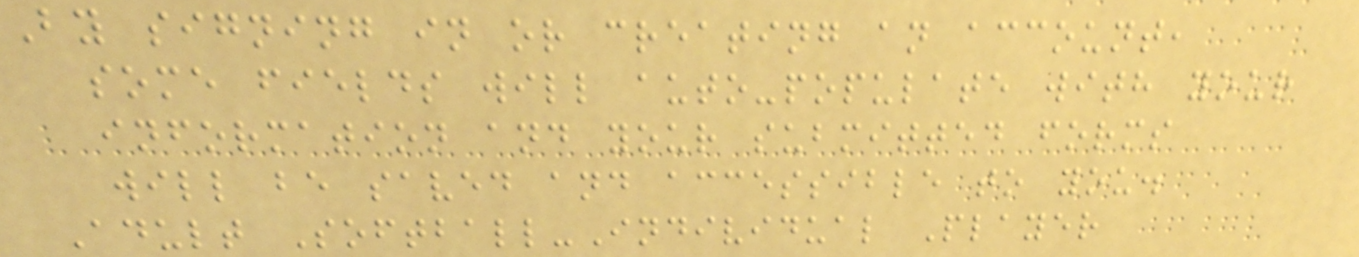By signing in or creating an account,
some fields will auto-populate with your
information and your submitted forms
will be saved and accessible to you.
Adult Softball-Individual Player
